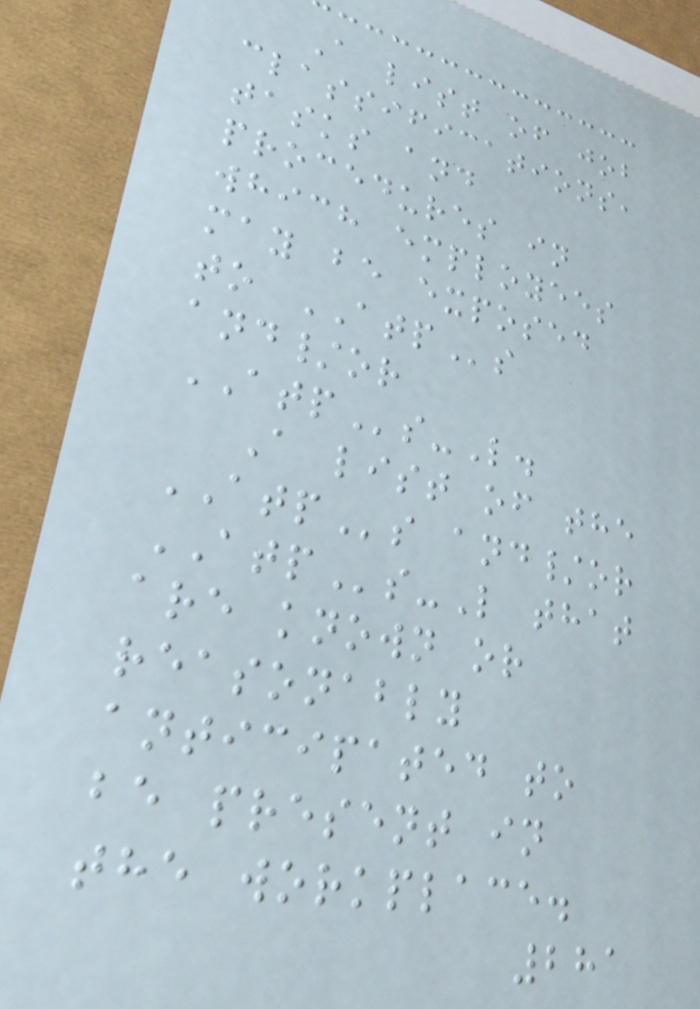A list of job
classifications,
tasks and
procedures in
which employees
may be exposed
to ATPs
and/or
ATPs-L.
A list of the
ATPs and/or
ATPs-L that
are known or
reasonably
anticipated to
be present in
the workplace.
281
